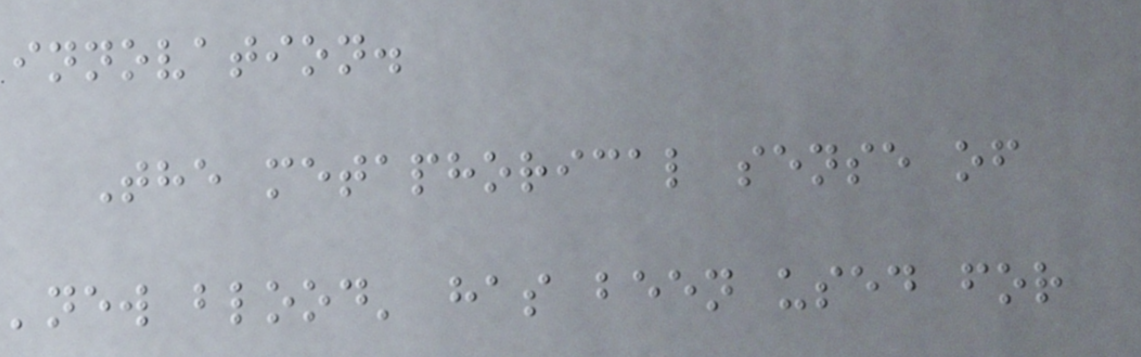innovation.
The metaphorical sense of
'new blood' has been used for
